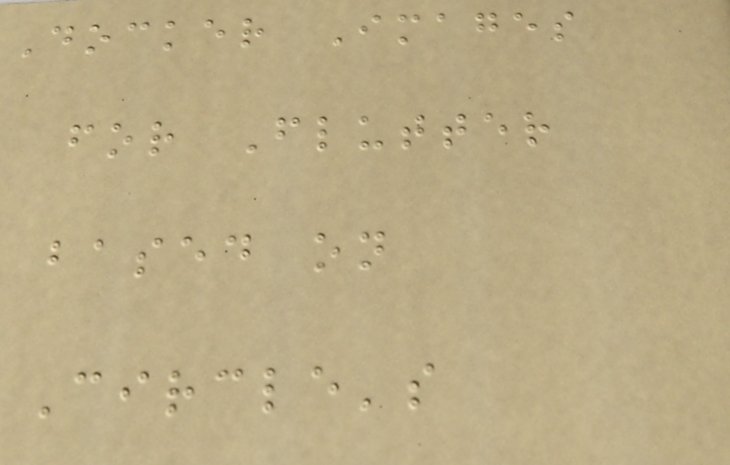Docker Images
for Flutter
based on
Circle's
